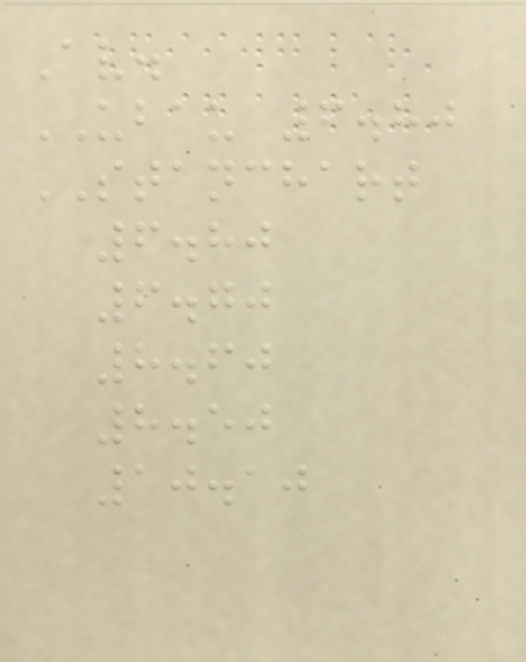Av.
UBAU 6.80
STANCHART
6.80
6.70
8.60
8.50
10.10
